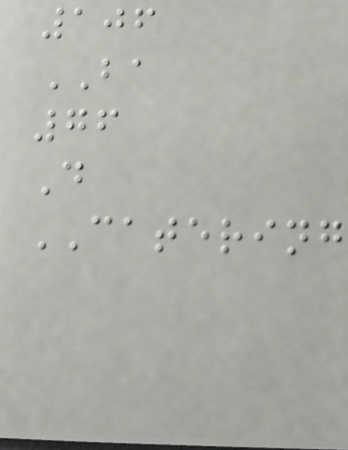106
BA
76
D
CATERING
